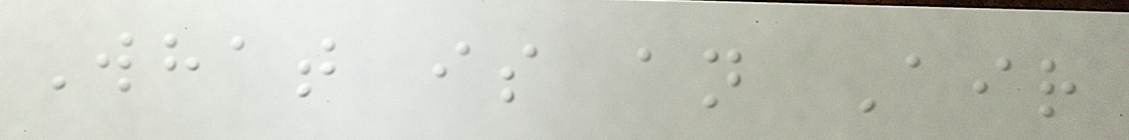What is an Air
